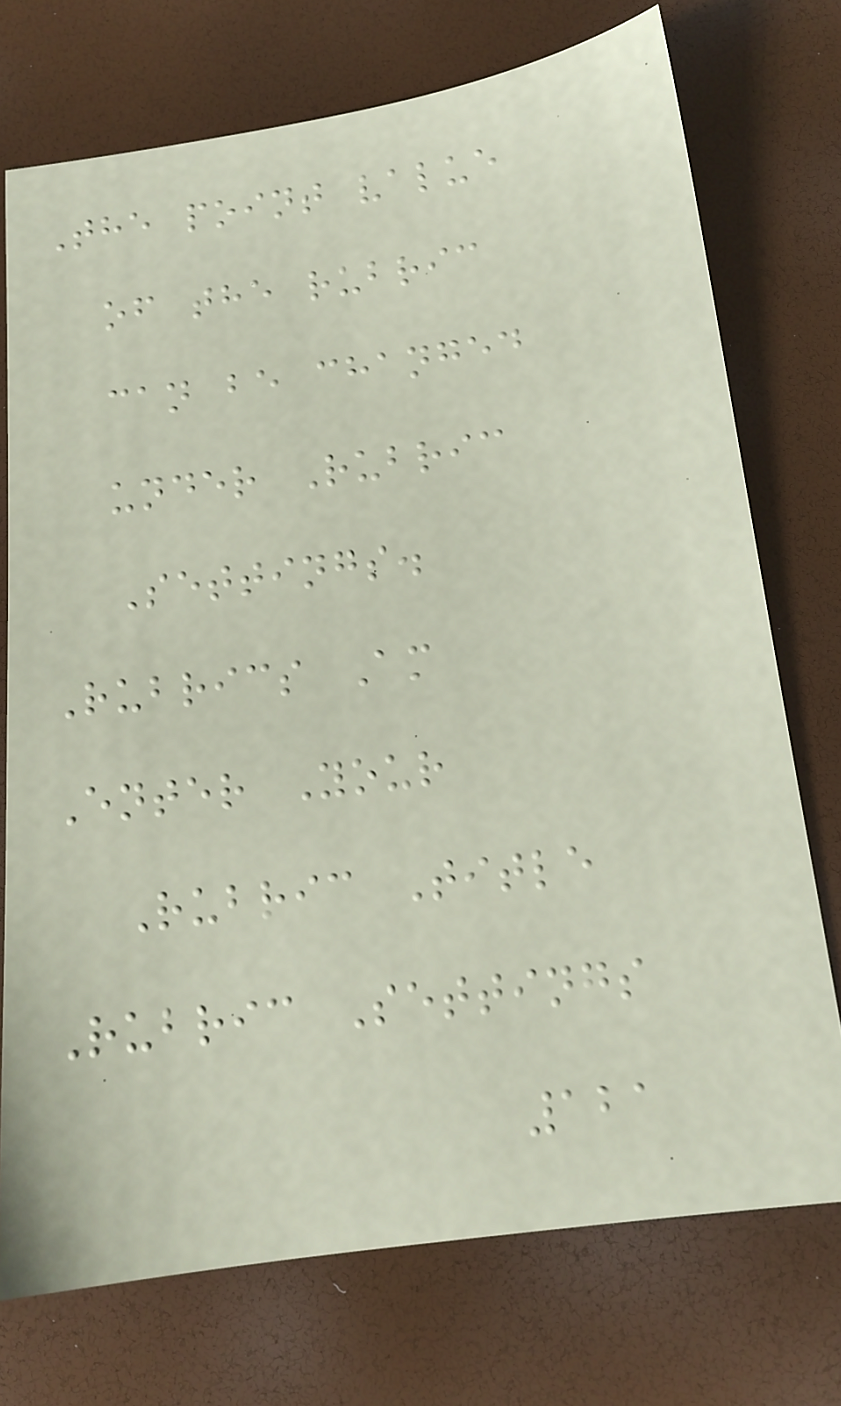The point value
of the rubric
can be changed
under Rubric
Settings.
Rubrics Am
Enter Your
Rubric Title
Rubric Settings
121
